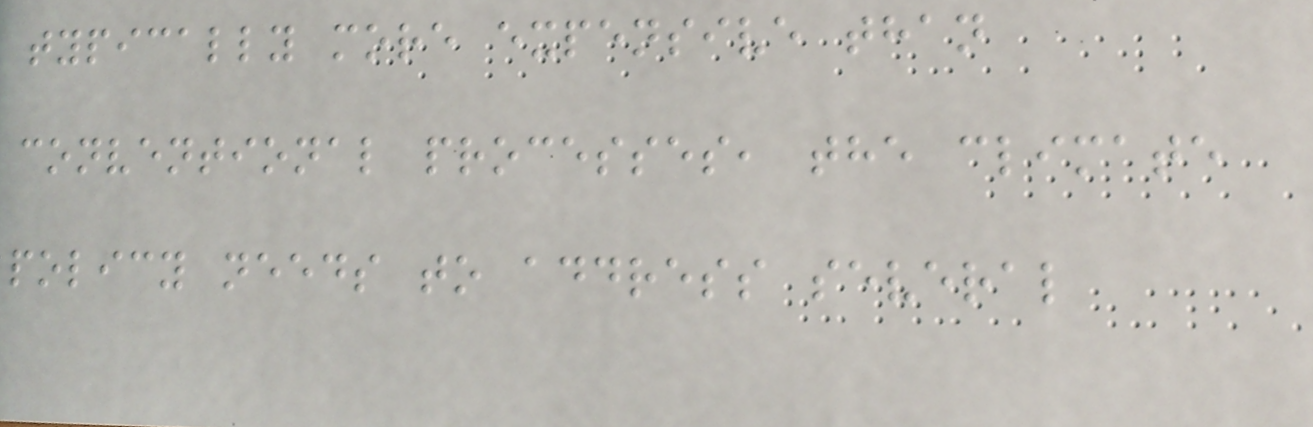typically more expensive than
conventional processes, the climate
policy needs to address several
